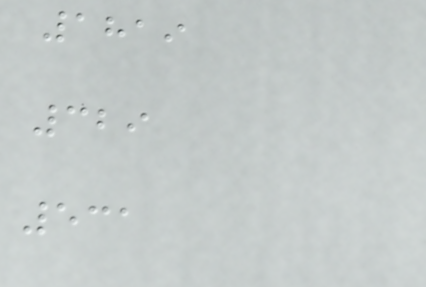1819
329
531
